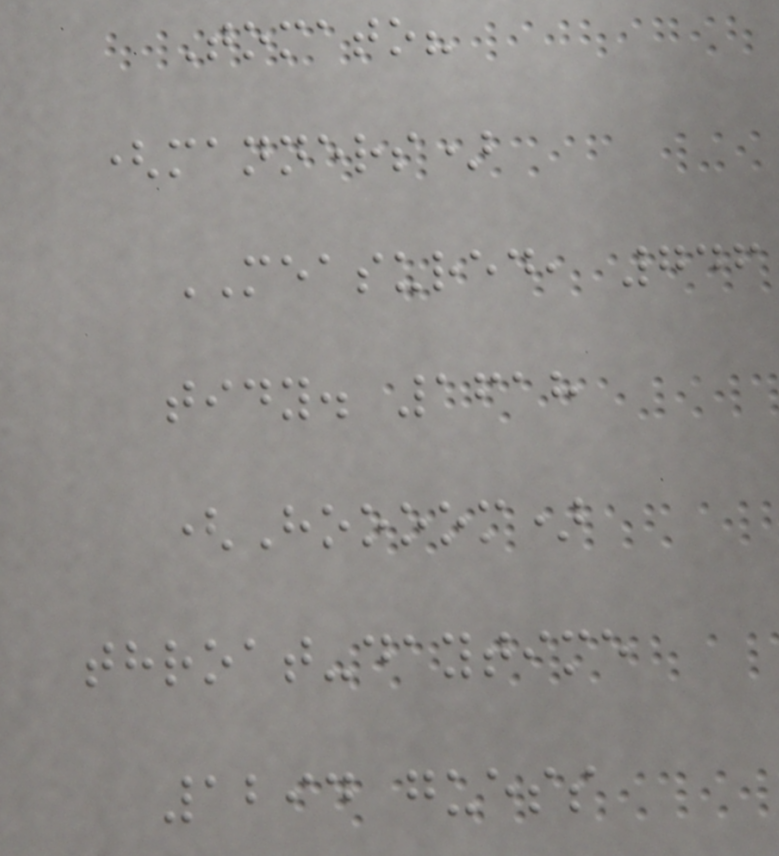Tomato?
(manners)
MEASURED, 746
tidy. 1618
(Hoooom)
throat-daytime
1294 guess
